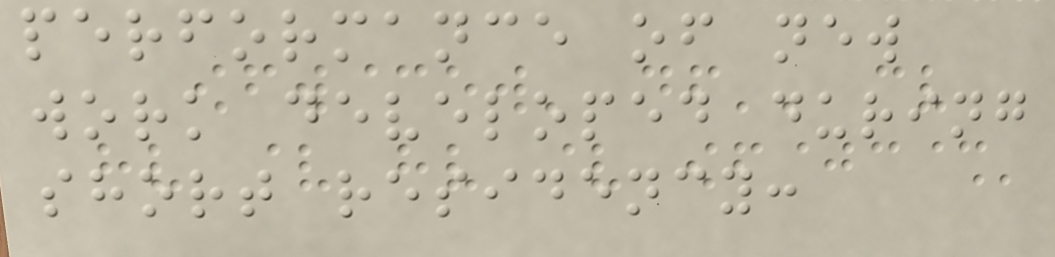performance of new
work developed during
short residency:
